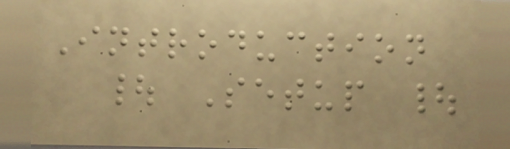Introduction
| Setup |
